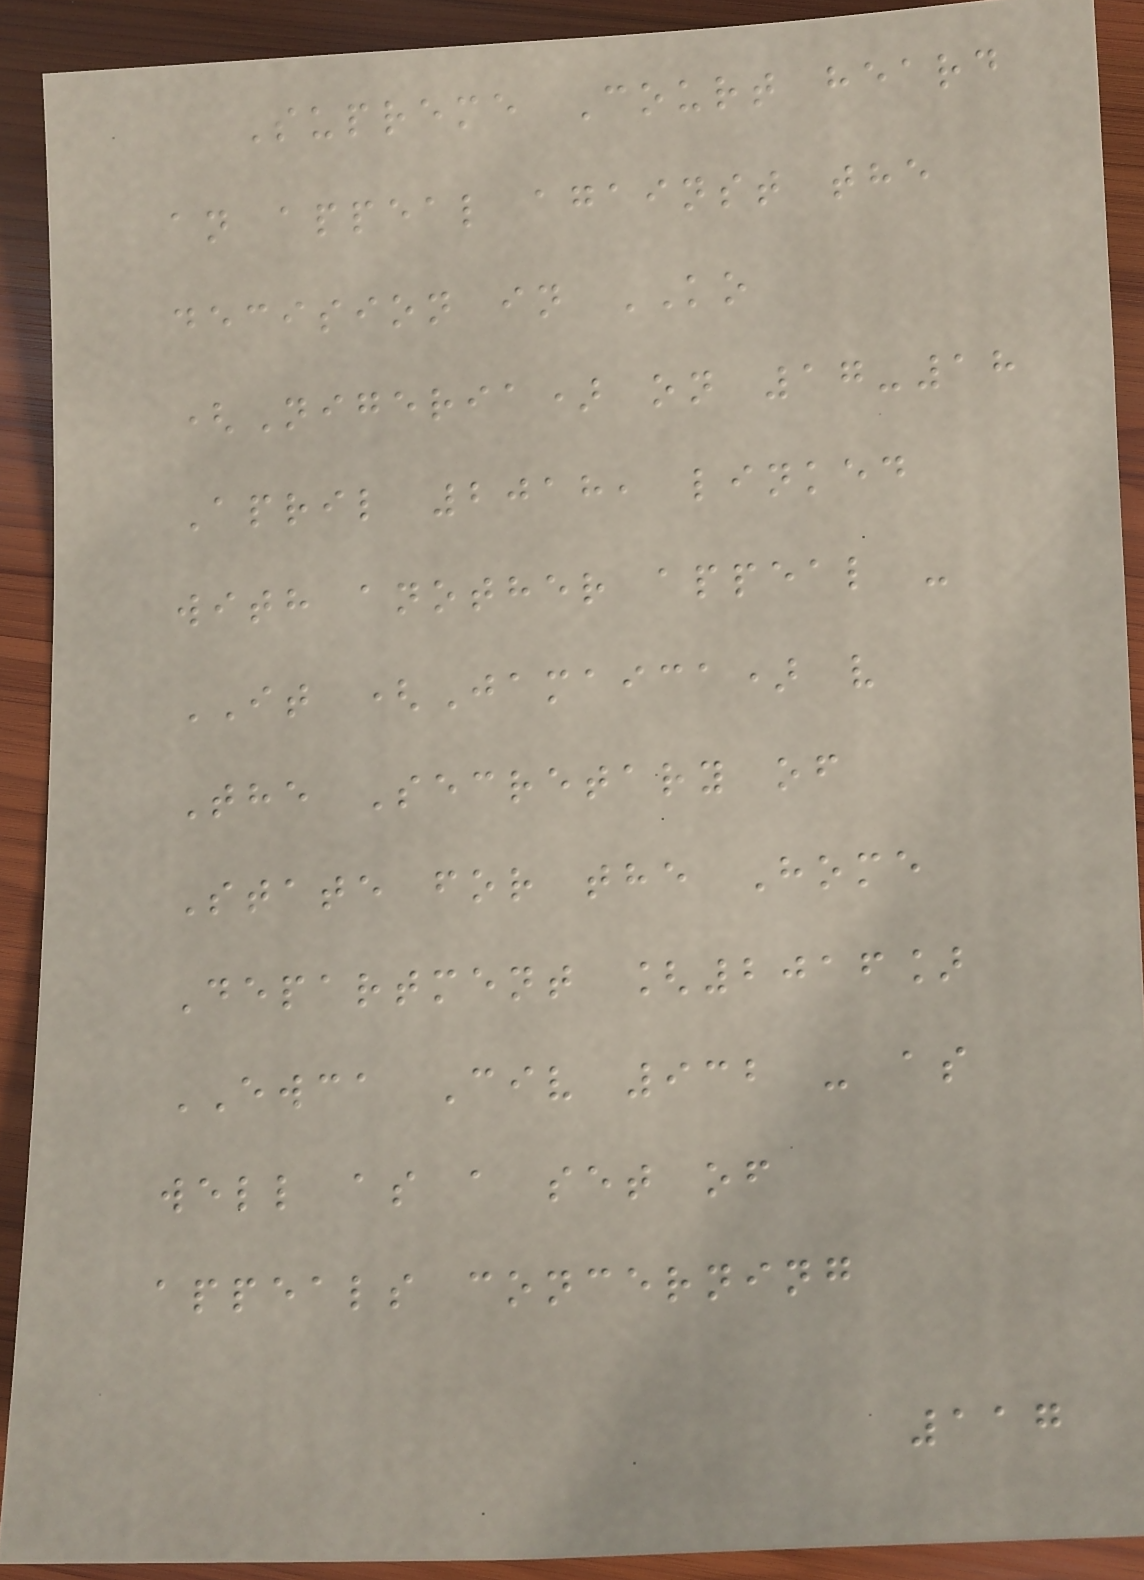Supreme Court heard
an appeal against the
decision in KO
(Nigeria) on 17-18
April 2018, linked
with another appeal -
IT (Jamaica) v
The Secretary of
State for the Home
Department [2016]
EWCA Civ 932 - as
well as a set of
appeals concerning
117
